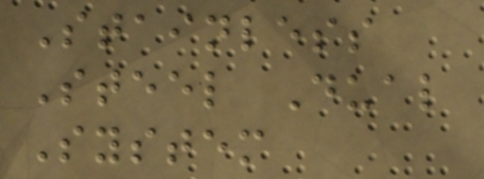Stainless
Steel Dual
System
